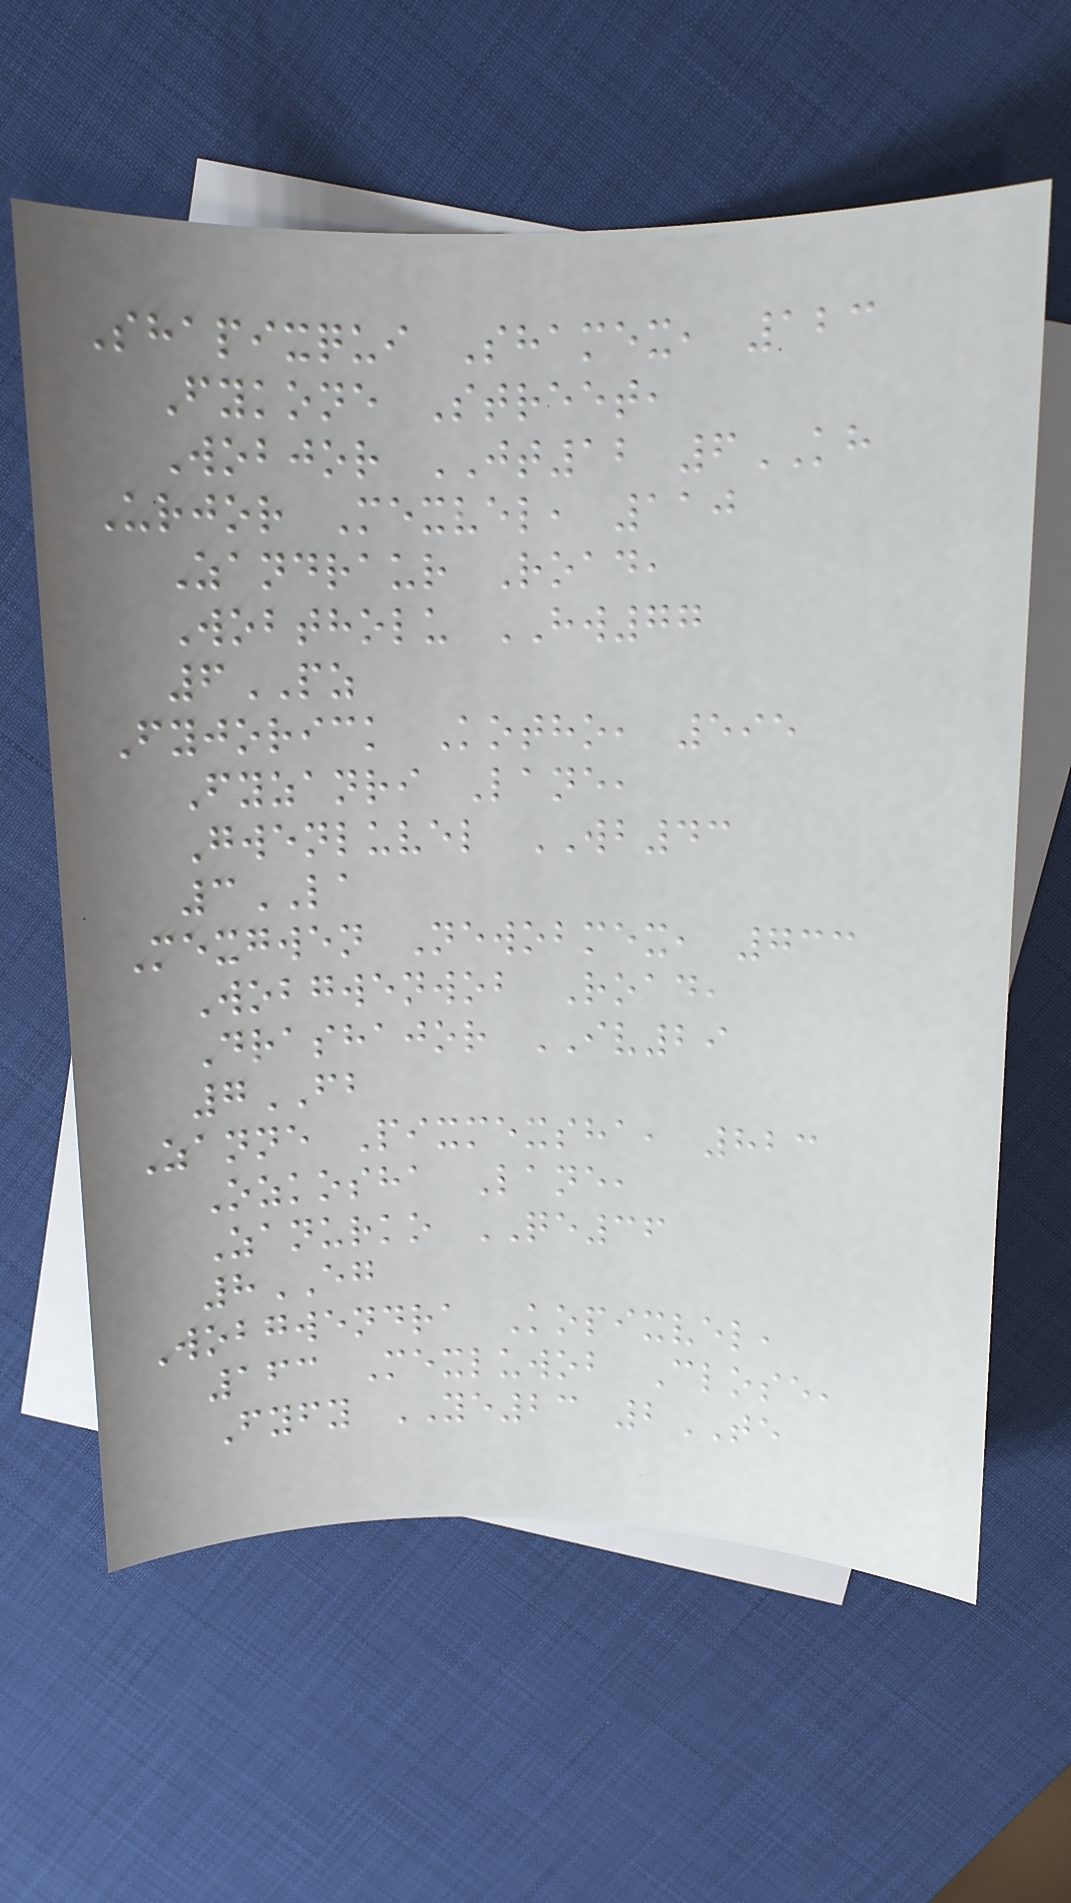Shapixqui Shamex, 123
Fykone Street,
Wobjor JT12 6KH
Urjor Mexvel, 110
Zandraur Road,
Wobtholu HW77
6PZ
Fyjorick Kotho, 595
Fyzanri Lane,
Gwenluvel WB43
3LA
Mexgwen Newobmex, 733
Wobgwenwob Road,
Drashajor IV29
7FB
Zanne Pixmexsha, 823
Ozkosha Lane,
Zanurko QE36
8EG
Wobgwendra Kopixvel,
163 Mexluwob Close,
Fyfy YE23 2TE
